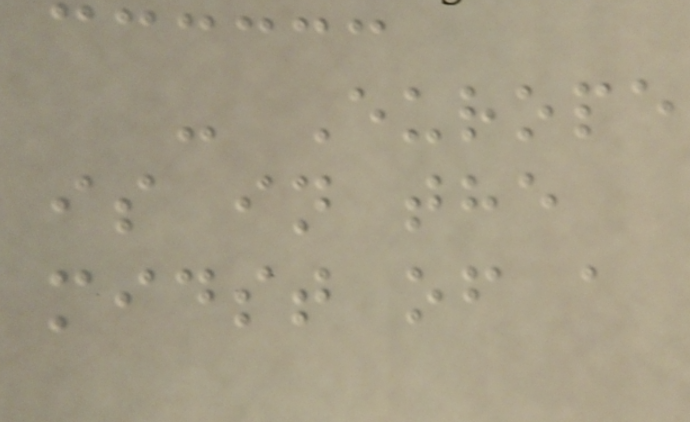- Europe
is in the
midst of a
